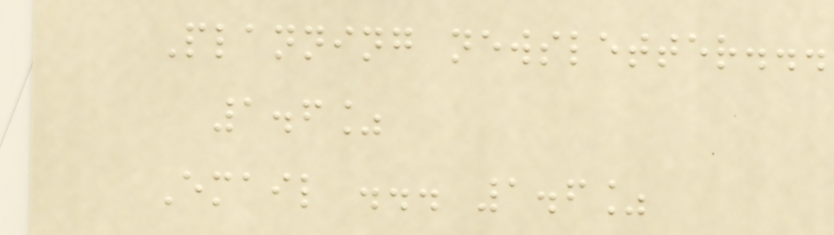Planning newsletter...
1.6%
Email ... 1.6%
